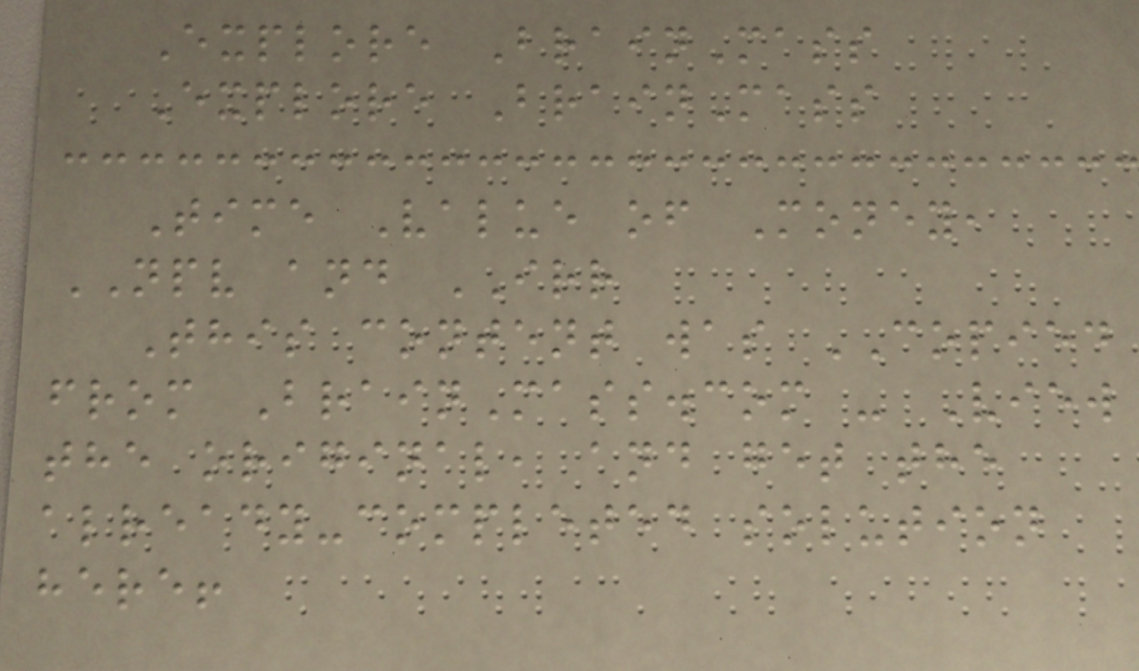Explore BrainMass
Explore BrainMass
Time Value of Money,
NPV and IRR
This content was COPIED
from BrainMass.com - View
the original, and get the
already-completed solution
here!
